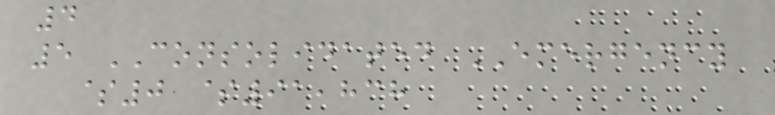4
5 CONSOLIDATED EMERGENCY
$0 $91,838
